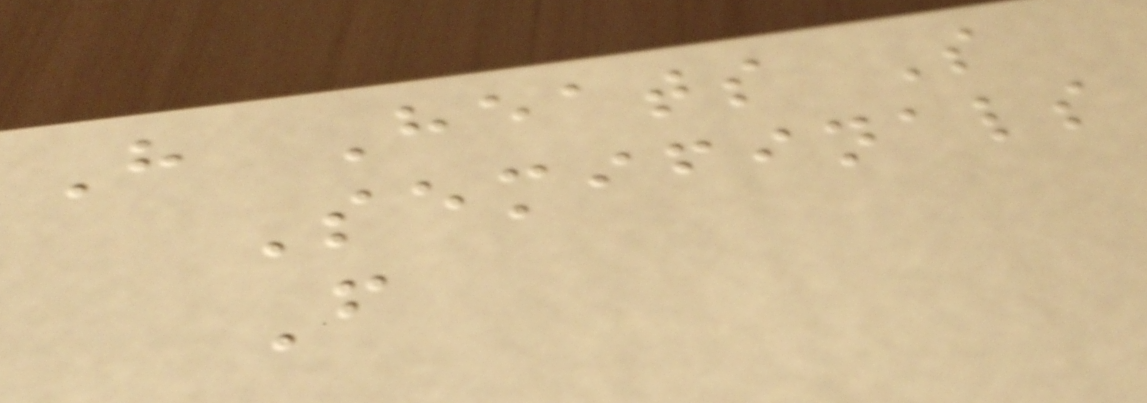H Heats S
Semifinals
F
